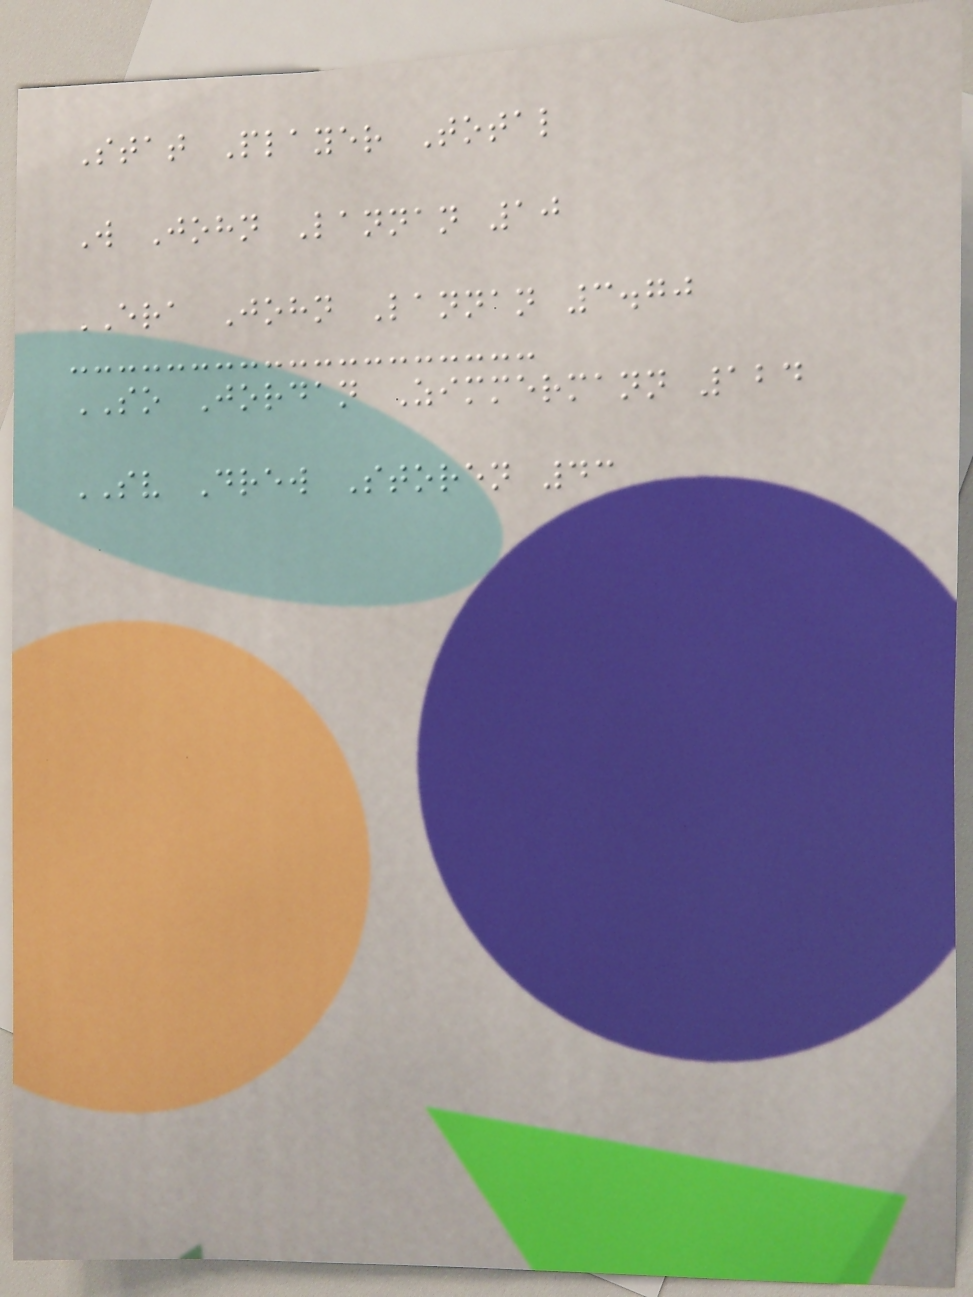Stat Player Total
W John Lannan 10
ERA John Lannan 3.70
SO Jordan Zimmermann 124
SV Drew Storen 43
